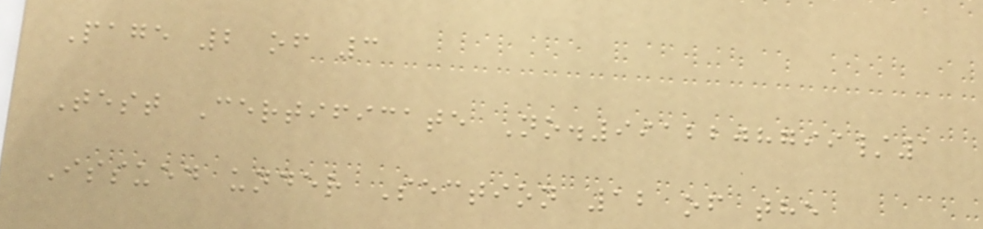Page 2 of 3
Test Certificate No.9912208799/1
Issued under Section 12 of the
